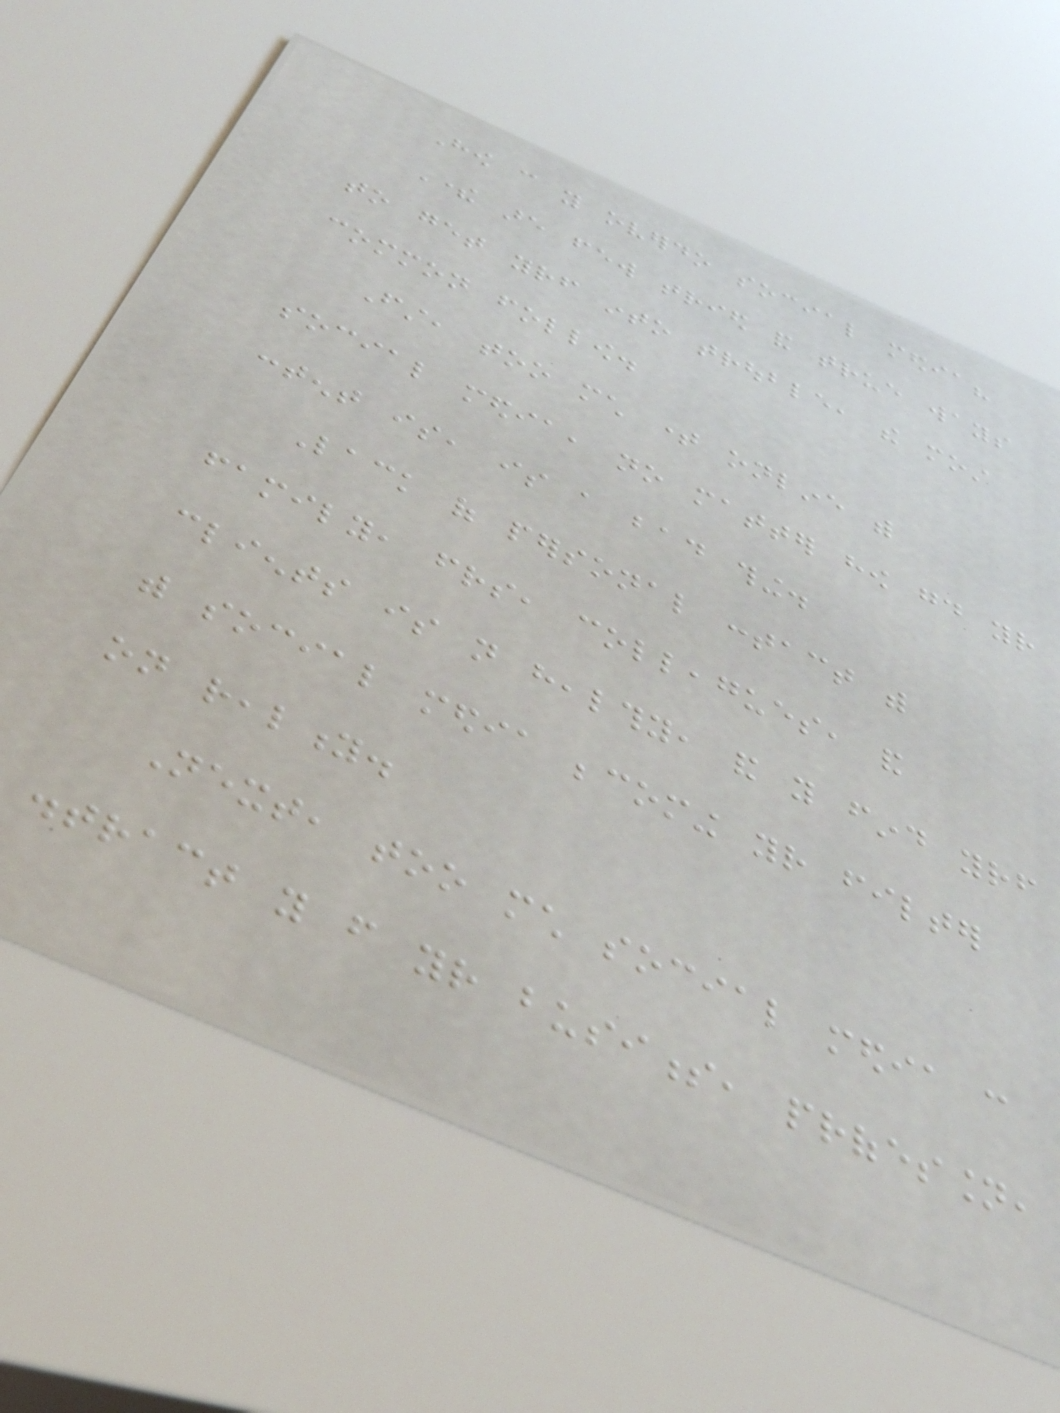How can you overdo social media?
There are few tried and true ways
to get yourself into trouble, the most
common follow.
First, too much time online with
social media, no matter how good your
content is, is a bad thing.
Lack of personal contact with
family, friends, colleagues, and
clients is not healthy, and you find yourself
with social media becoming your filter
on reality.
Next, too much social media can
distract you from your business, profession,
